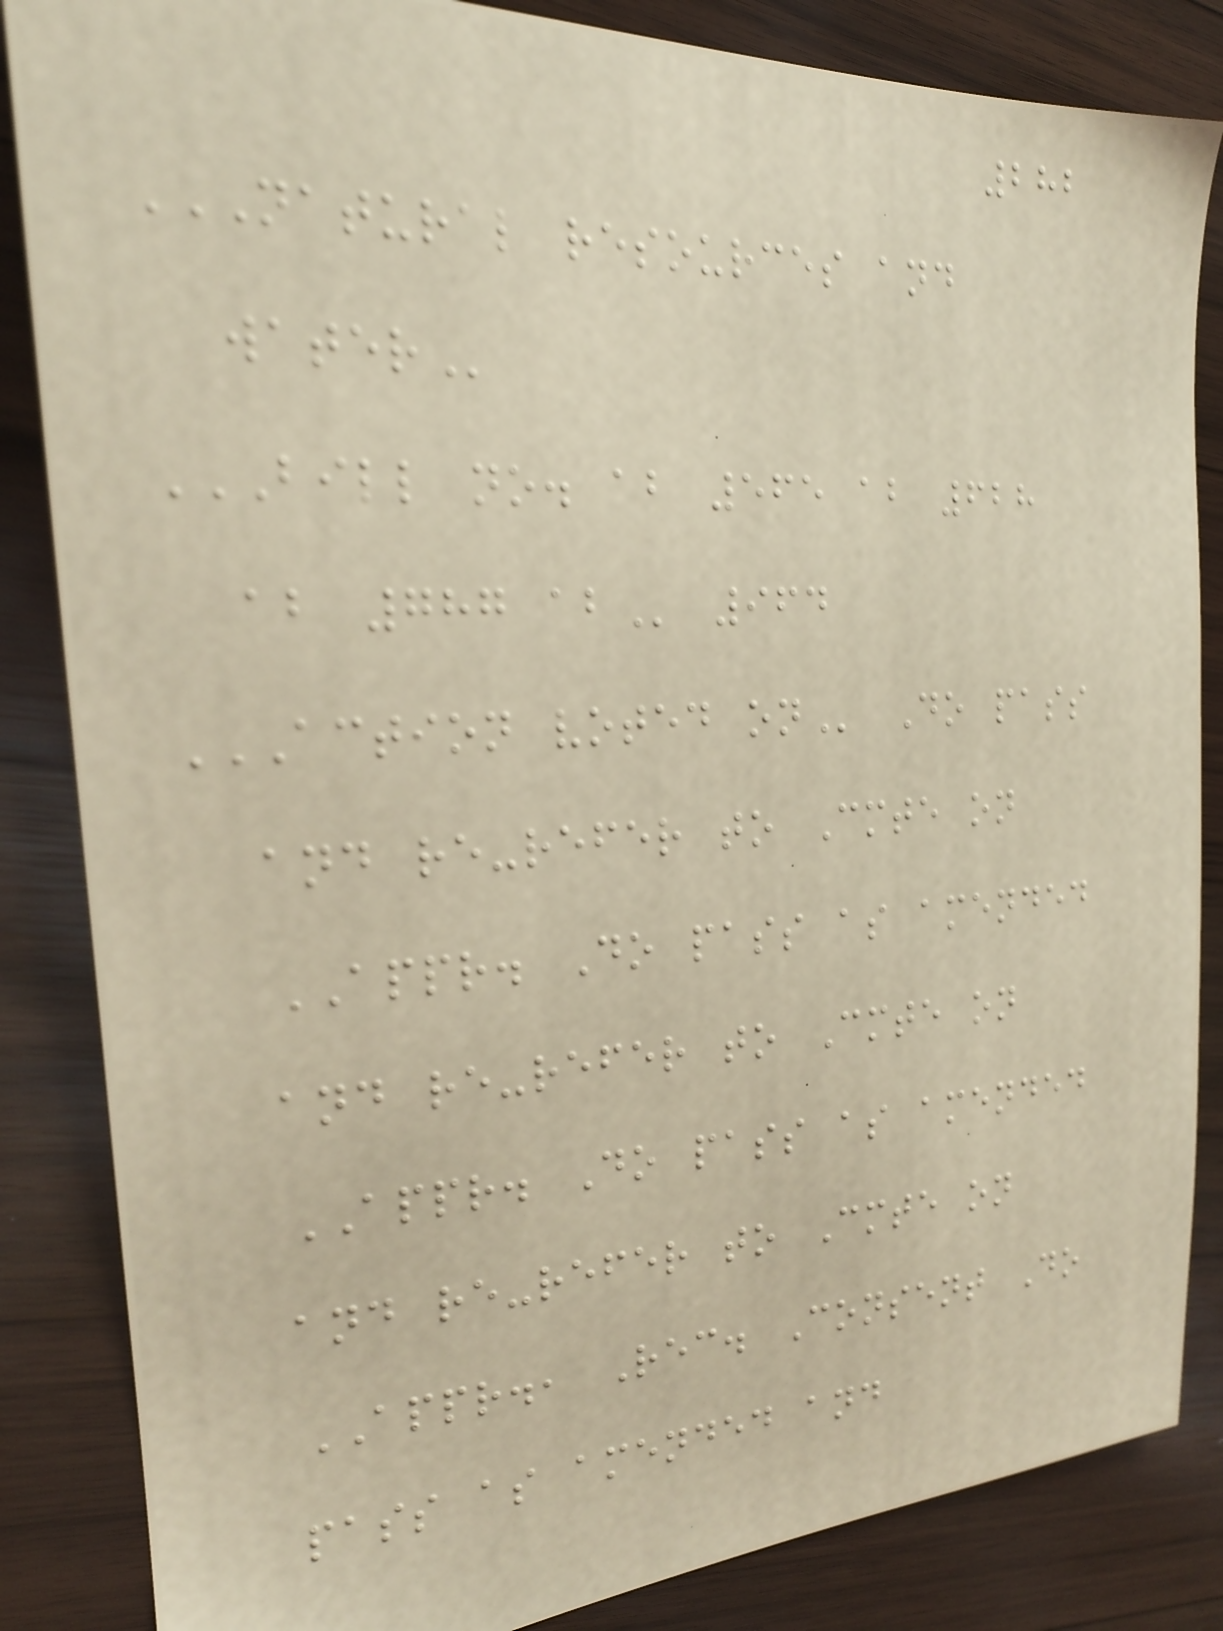282
NATURAL RESOURCES AND
WATER
BILL NO. AB 565 AB 628
AB 787 AB 964
ACTION VOTED ON Do pass
and re-refer to Cmte on
APPR. Do pass as amended
and re-refer to Cmte on
APPR. Do pass as amended
and re-refer to Cmte on
APPR., Rec. Consent Do
pass as amended and
